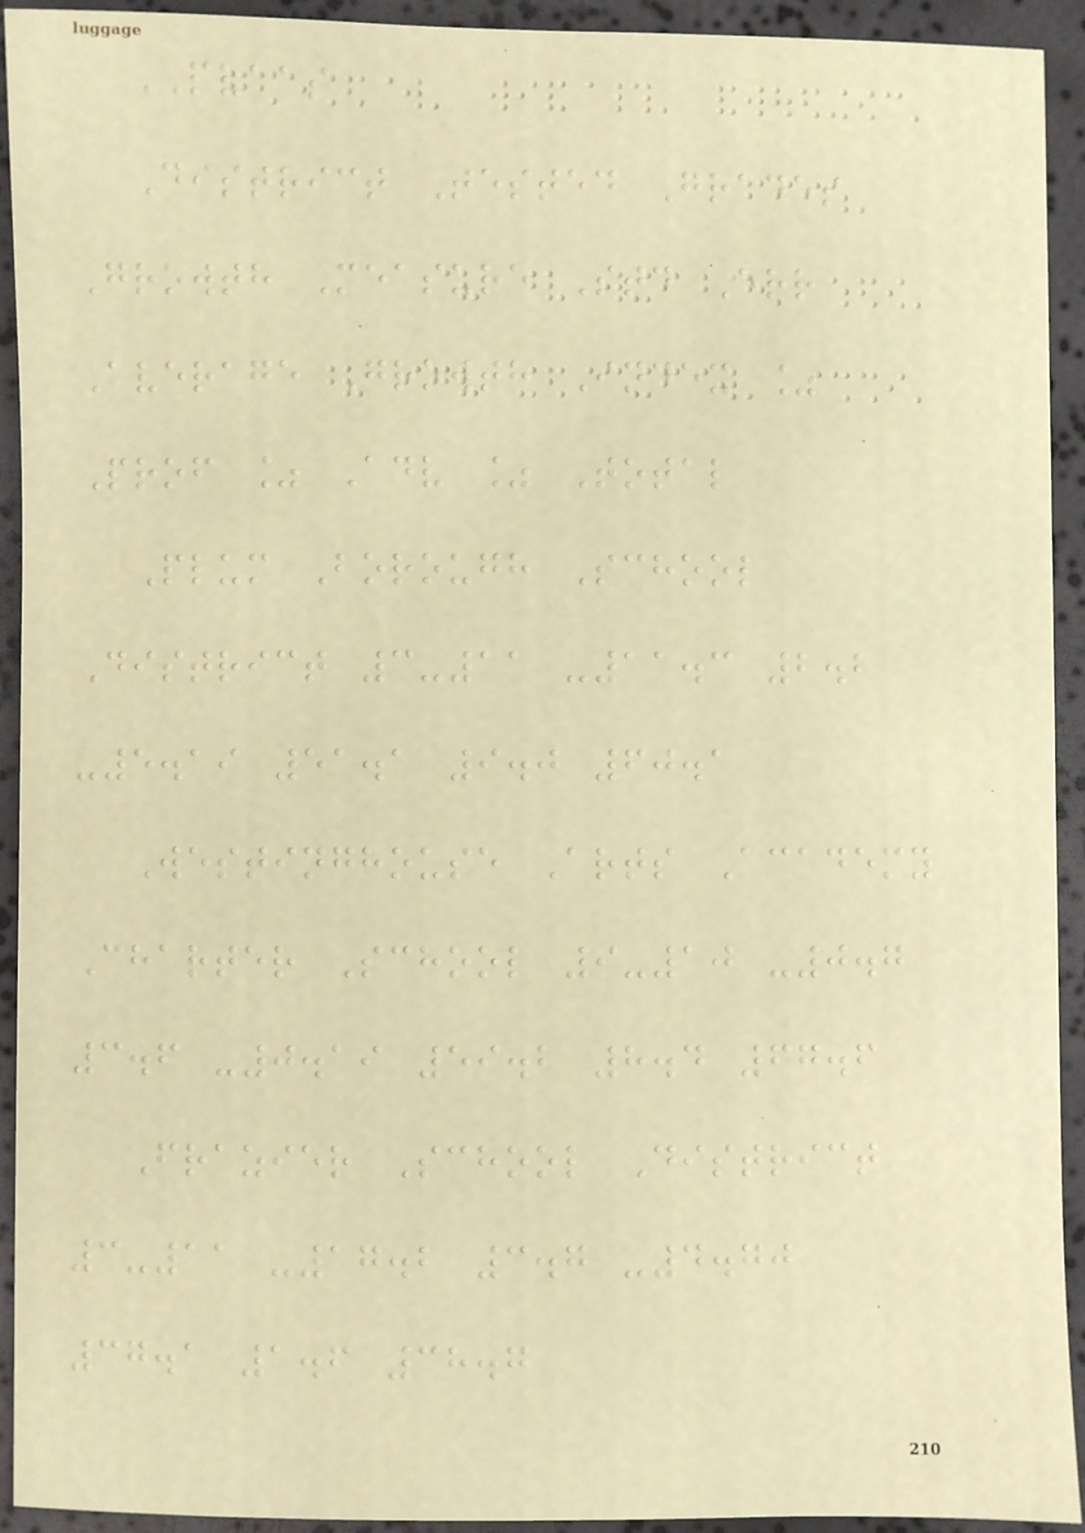PVAAS
District Tested Grades
Growth Measure Std Err
Average Growth Index %
Prof % Adv % Total
Plum Borough School
District 3-11 -11.3 2.2
-5.19 51.1 9.0 60.1
Westinghouse Arts Academy
Charter School 9-10 -0.7
3.6 -0.19 59.2 8.4 67.6
Frazier School District
3-11 -17.2 3.7 -4.70
37.1 1.6 38.7
